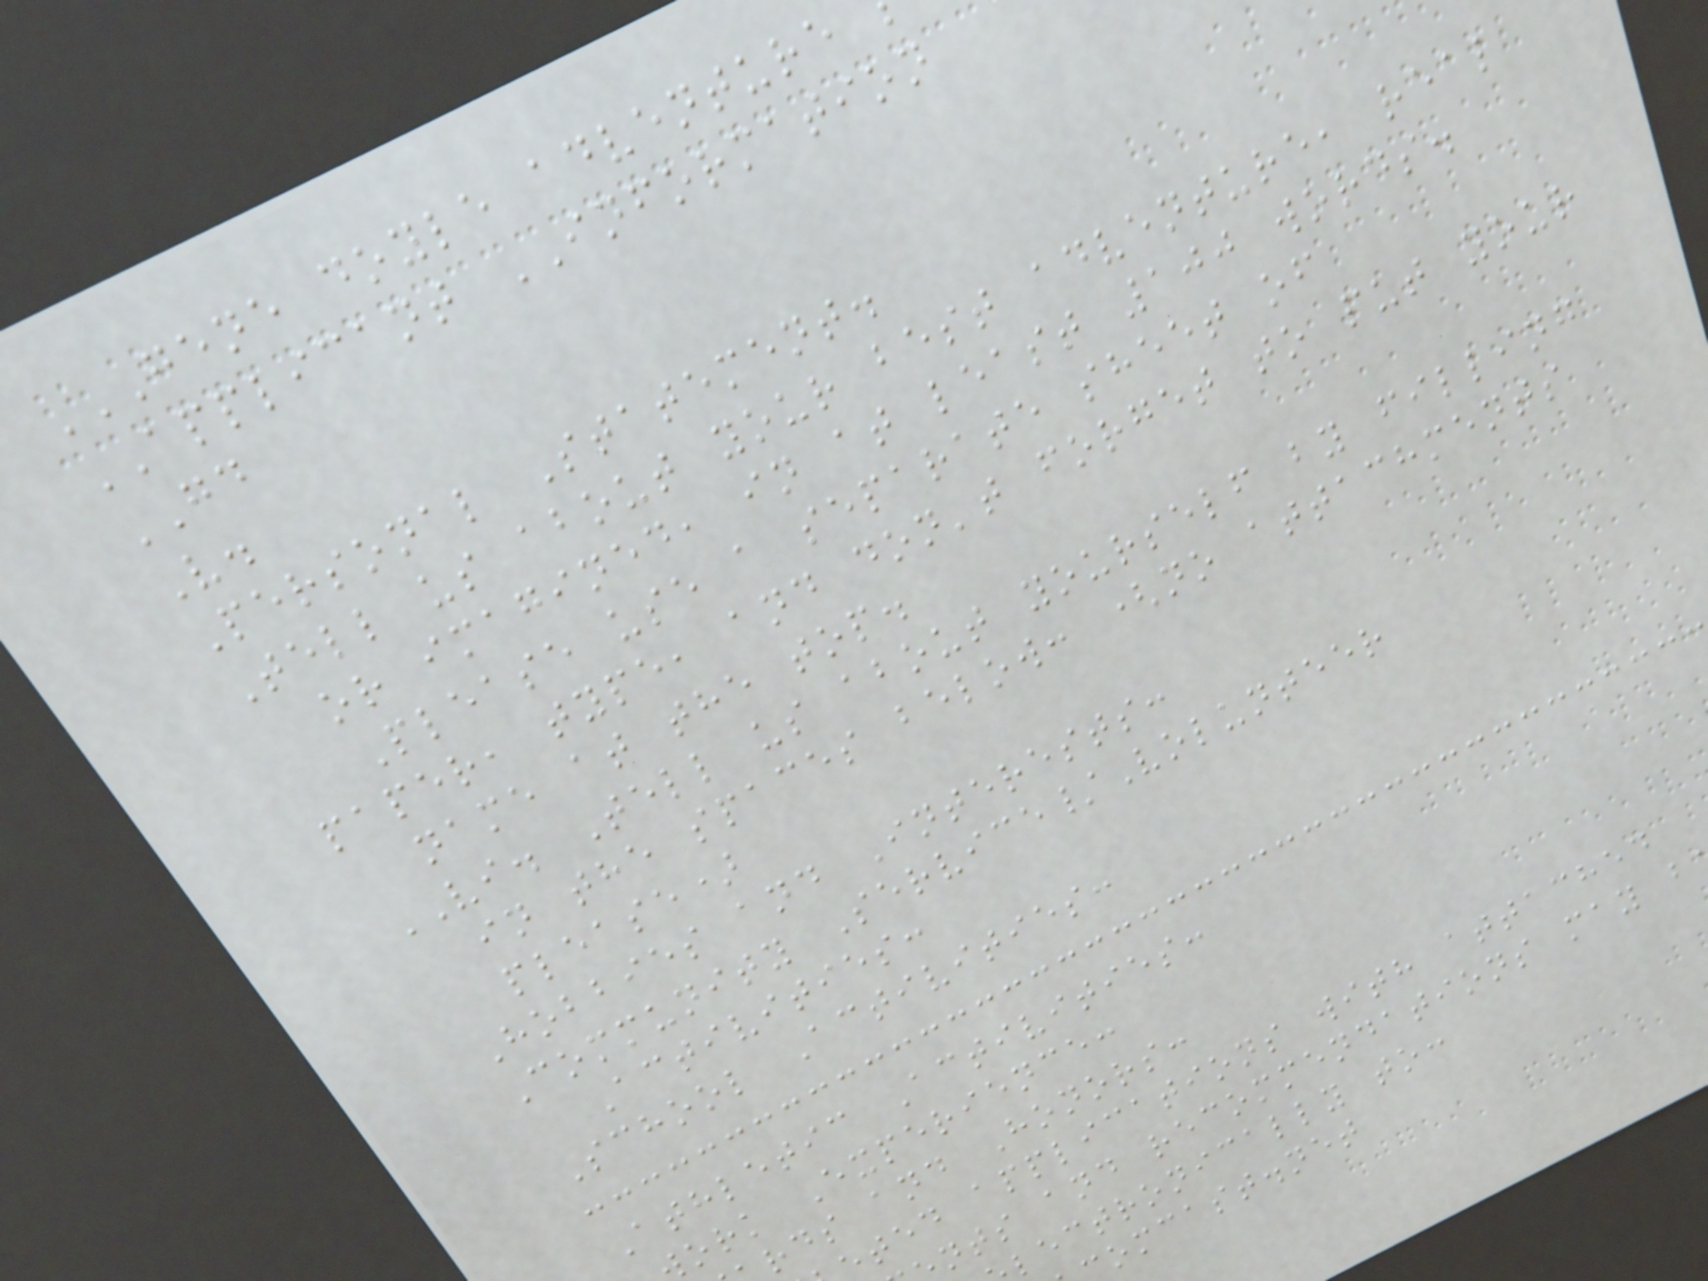APPLICANT INFORMATION
GD
V.
Personal Statement.
Tell us about your best adventure, real
or imagined, in at least 100 words.
Please use a separate sheet of
paper, type, and don't forget to put your
name at the top.
VI. Tell us about yourself by filling
in the spaces below: (no attachments
please)
Hobbies and Interests:
Community Service/Volunteer
Activities:
School Activities:
Athletic Activities:
ork Experience:
rds and Honors:
eted applications with attached
nts and recommendations may b
lectronically to:
omcast.net
